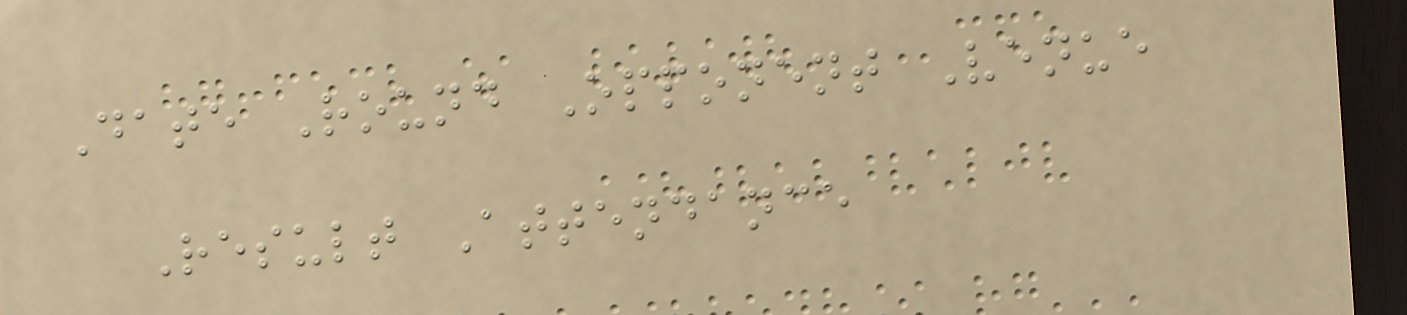Date Round Opponent Venue
Result Attendance
